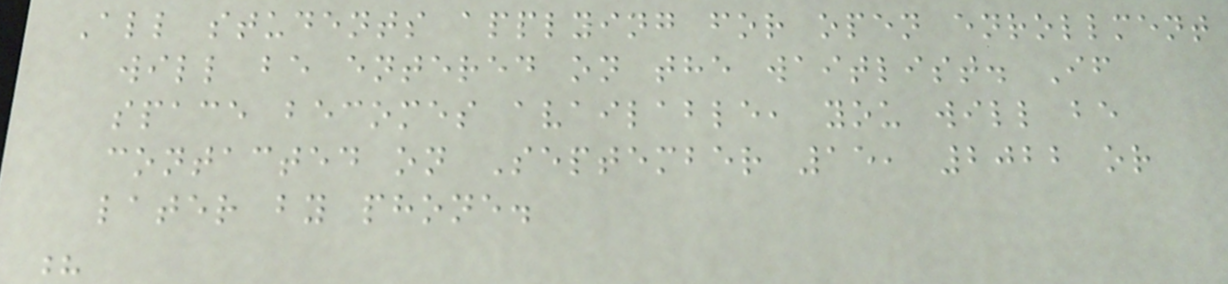All students applying for open enrollment
will be entered on the waitlist. If
space becomes available, you will be
contacted on September 15, 2022 or
later by phone.
?
